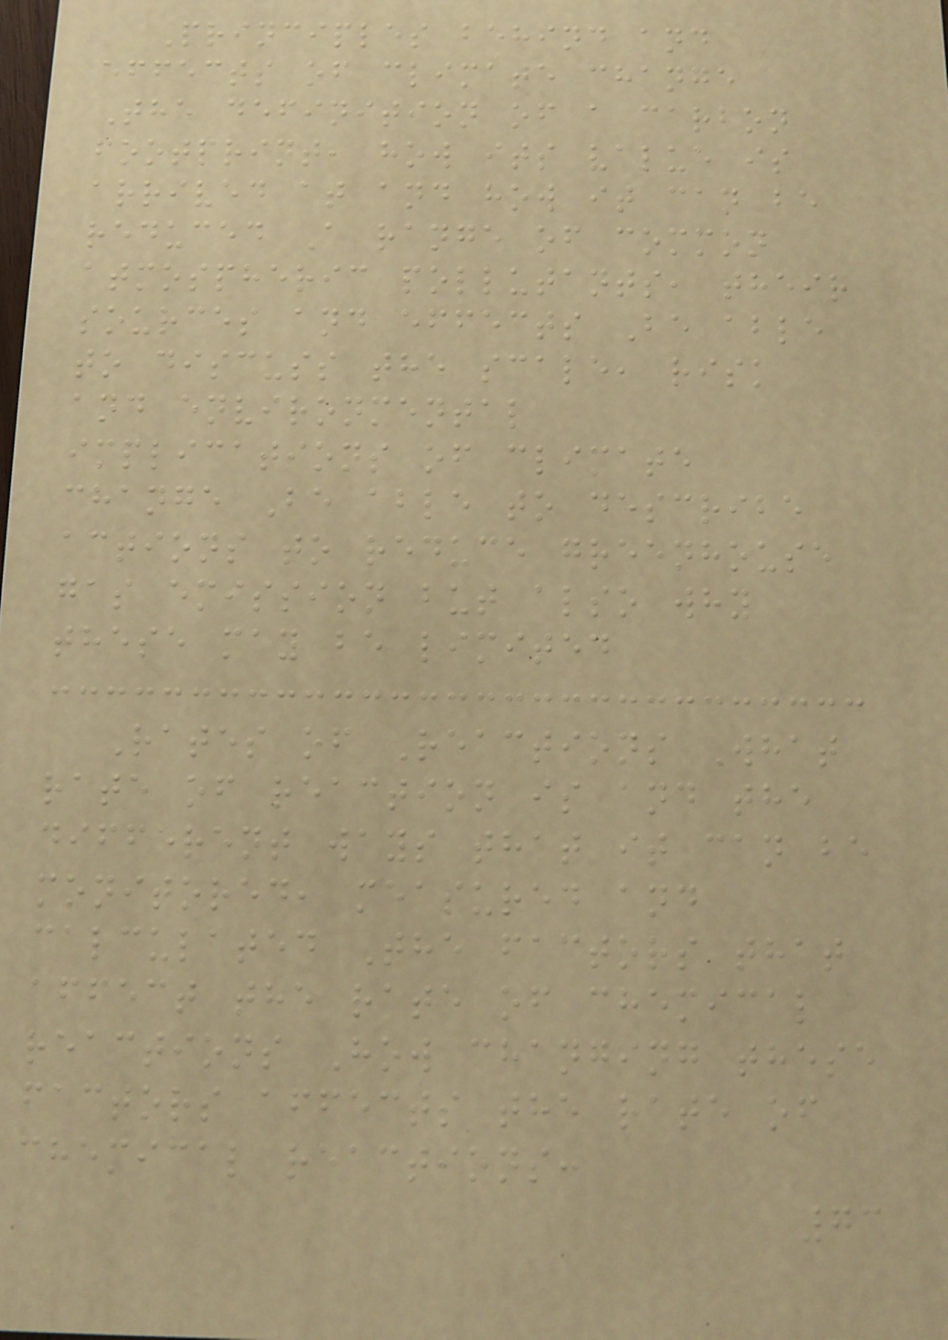Principles behind and
effects of climate change
The definition of a carbon
footprint, how its value is
arrived at and how it can be
reduced A range of common
atmospheric pollutants, their
sources and effects Be able
to discuss the scale, risk
and environmental
implications of climate
change Be able to describe
actions to reduce greenhouse
gas emission but also why
these may be limited
Rates of Reactions What
rate of reaction is and the
different ways that it can be
monitored, measured and
calculated The factors that
affect the rate of chemical
reactions How changing these
factors affects the rate of
chemical reactions:
73
